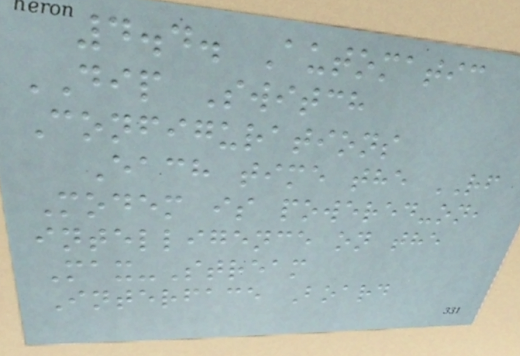4.4. Automatic
DIP Switch
Configurations
Each time the RF
Modem is powered-on,
intelligence on the
Max-Stream
Interface Board
